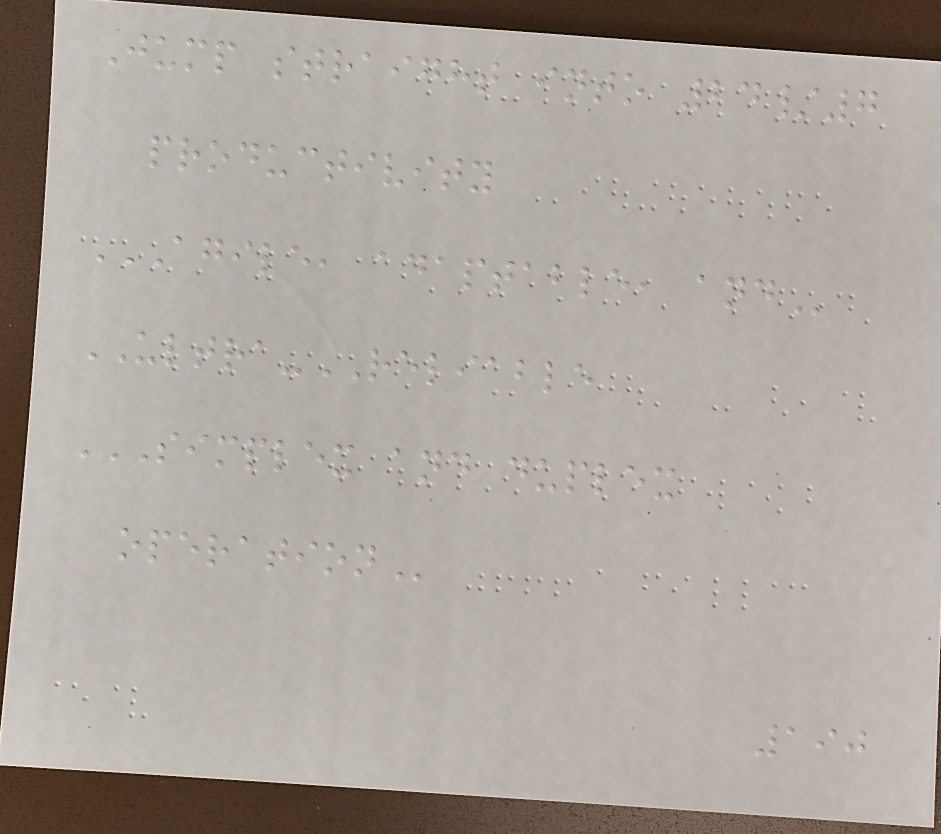Jump straight into 24/7
productivity
AGILE, ADAPTABLE, AND
ULTRA-RELIABLE
SIMPLEX AND DUPLEX
OPERATION
190
